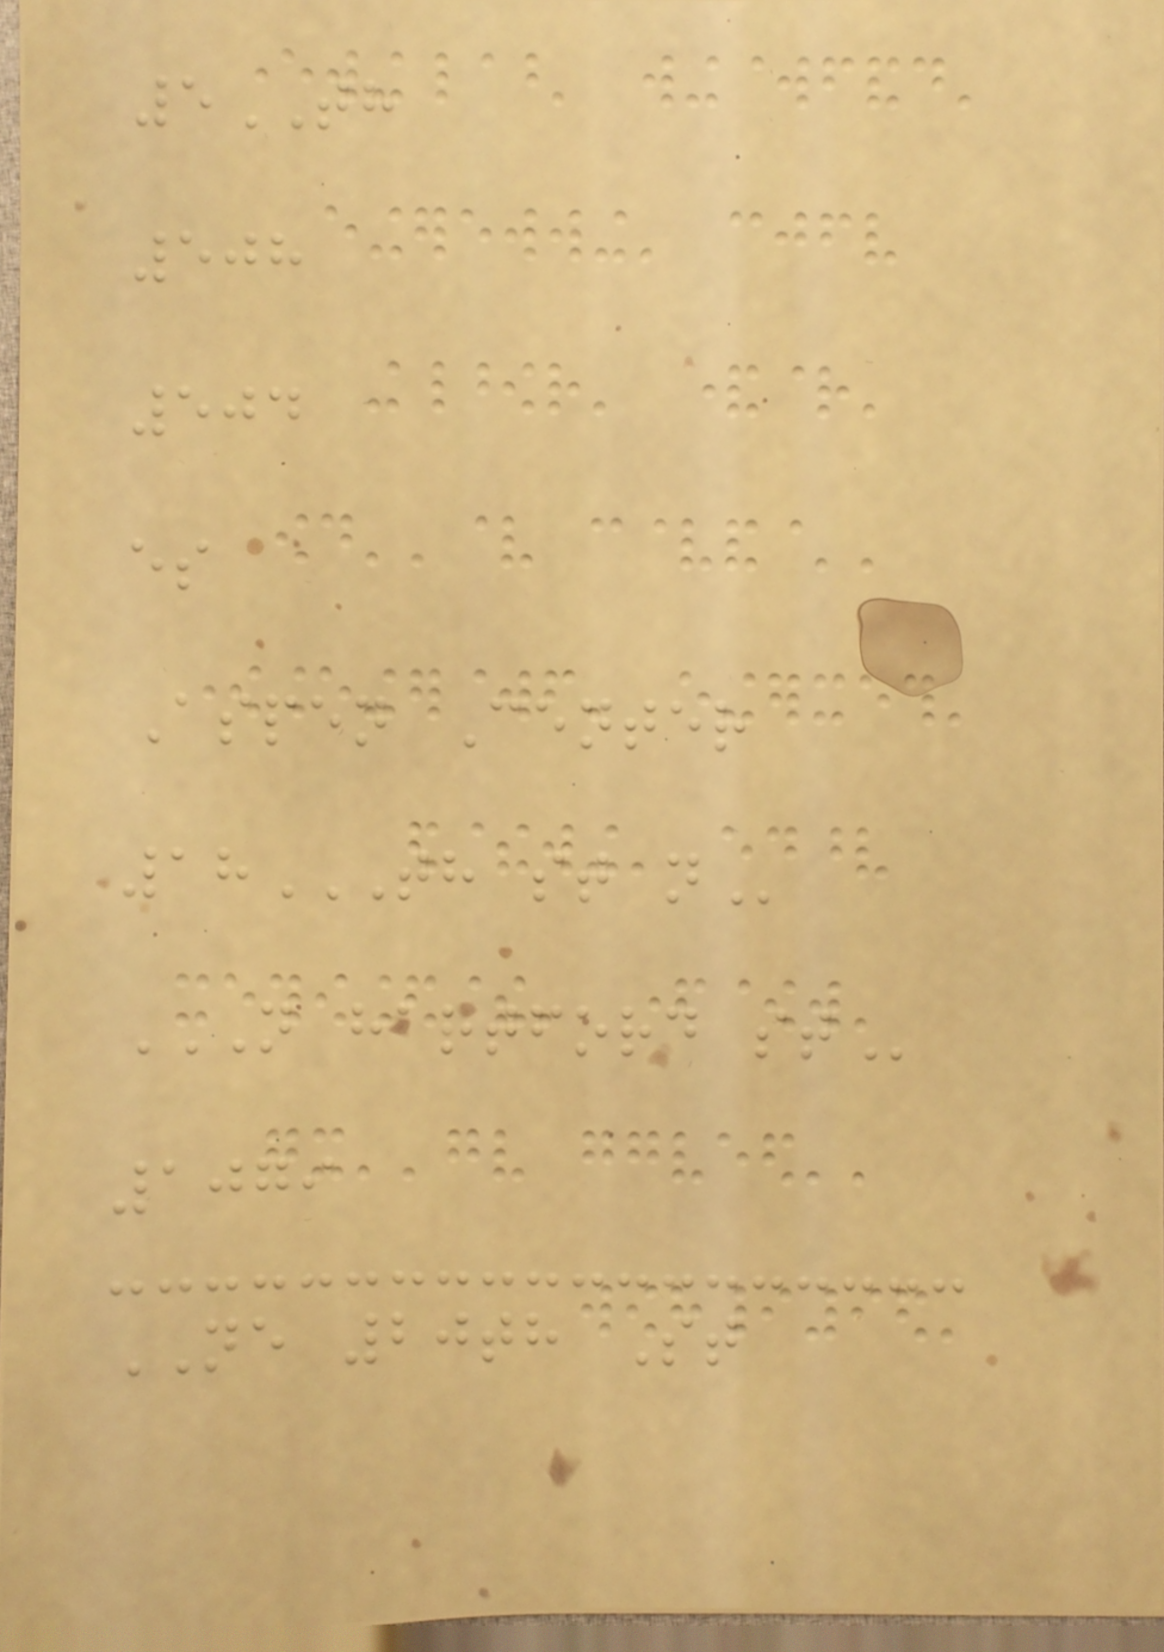5TH
508
504
es
Aspen Center
18TH ST N
N HARTFORD ST
1079
NE 20th St
